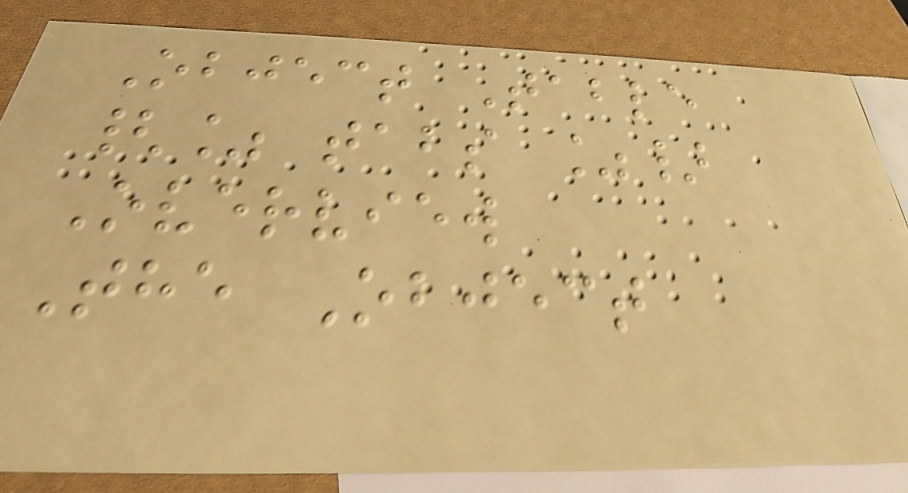Object Table
{% tabs %}
Overview
The Object
